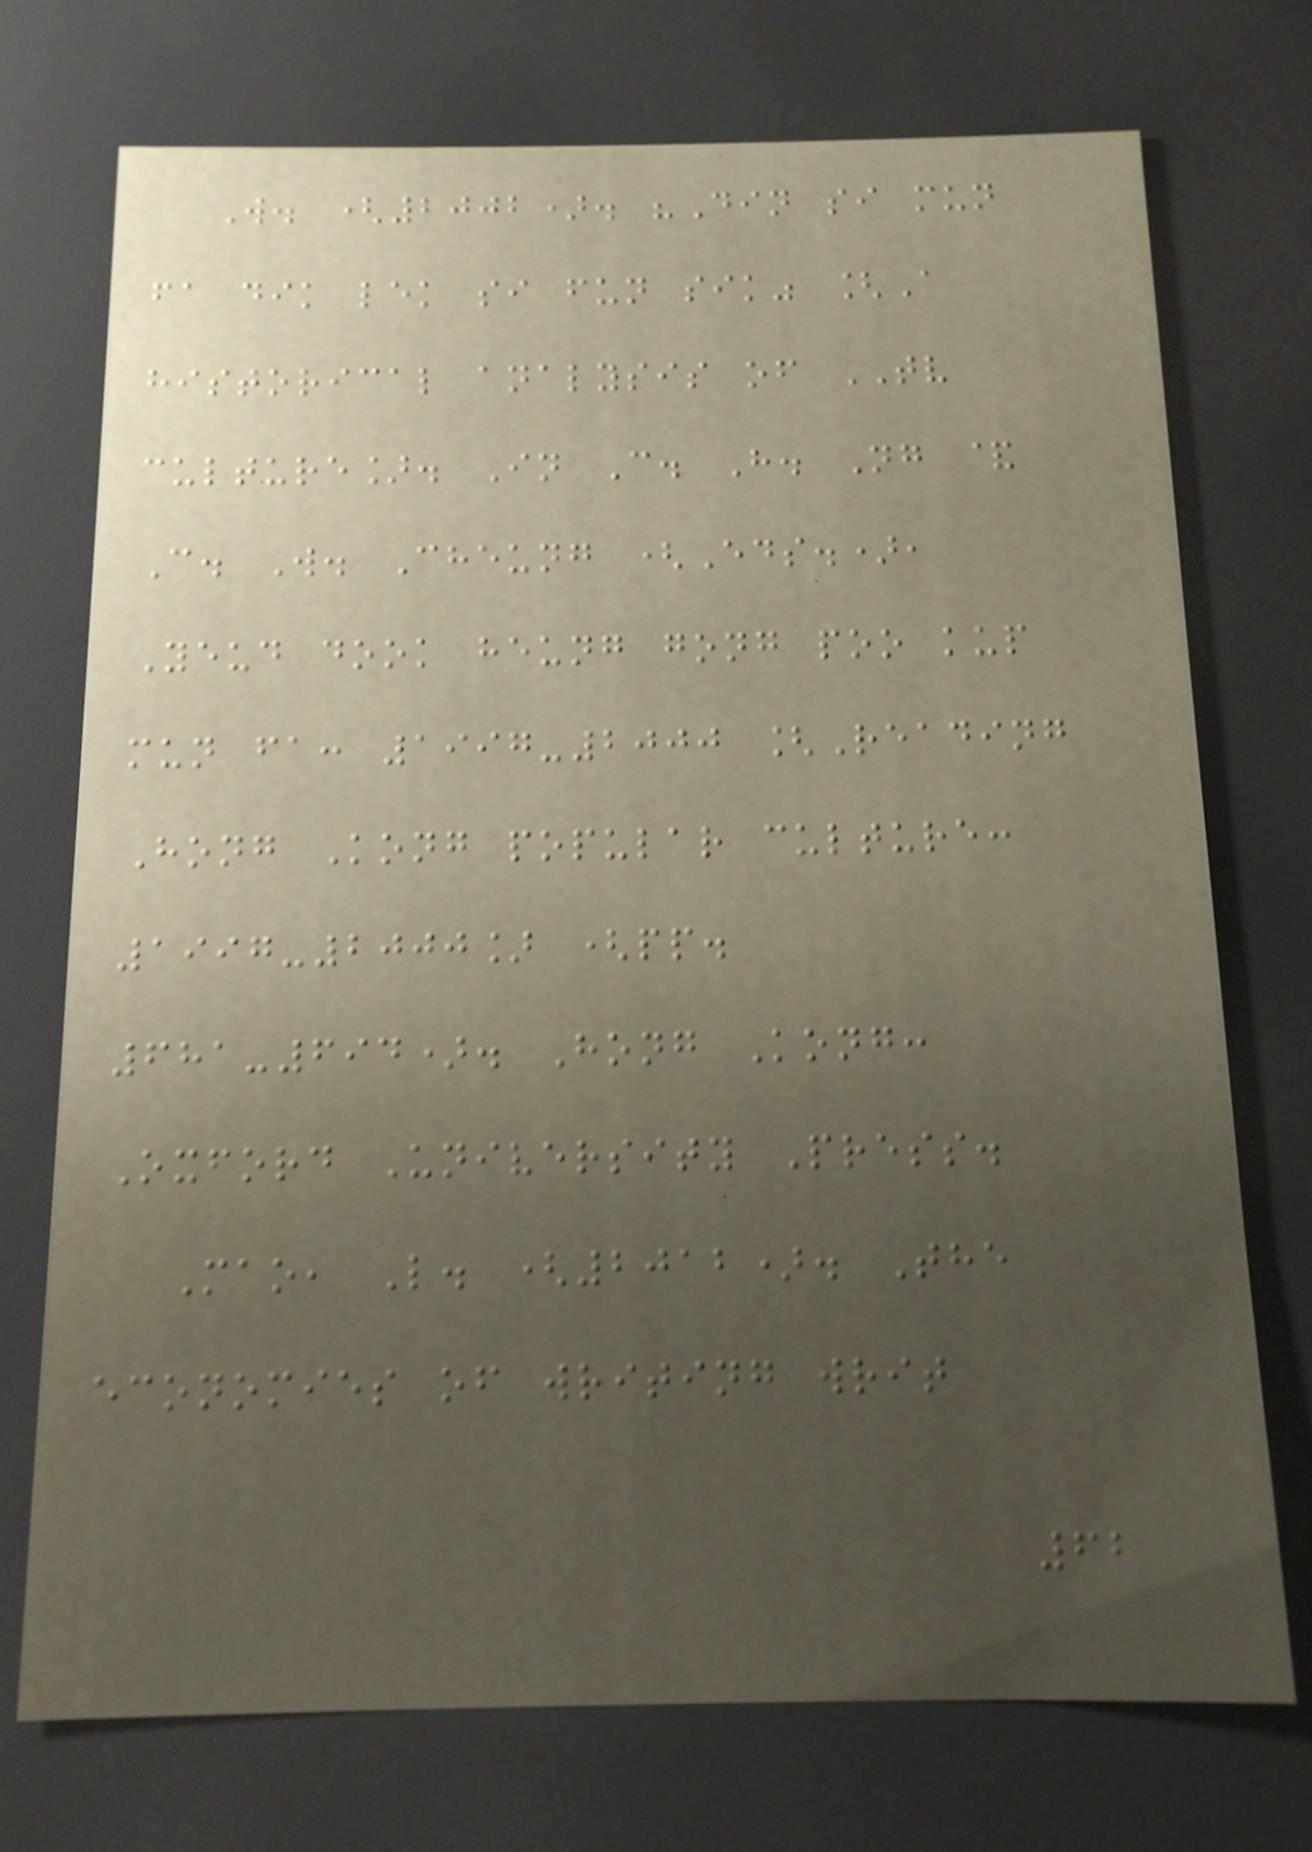W. (2002). "Din si mun
fa dik lek si fun sik" [A
historical analysis of TV
culture]. In C. H. Ng &
C. W. Cheung (Eds.),
Yeud dook heung gong poo kup
mun fa: 1997-2000 [Reading
Hong Kong popular culture:
1997-2000] (pp.
681-694). Hong Kong:
Oxford University Press.
Mao, L. (2012). The
economies of writing writ
62
